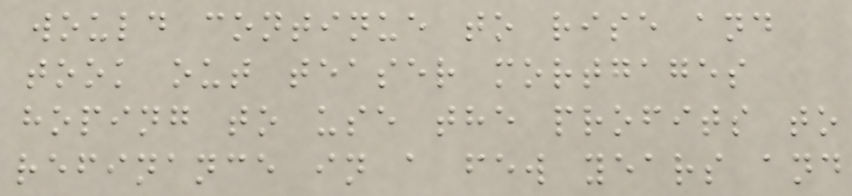would continue to rise and
took out teaser mortgages
hoping to use the profits to
refinance in a few years and
